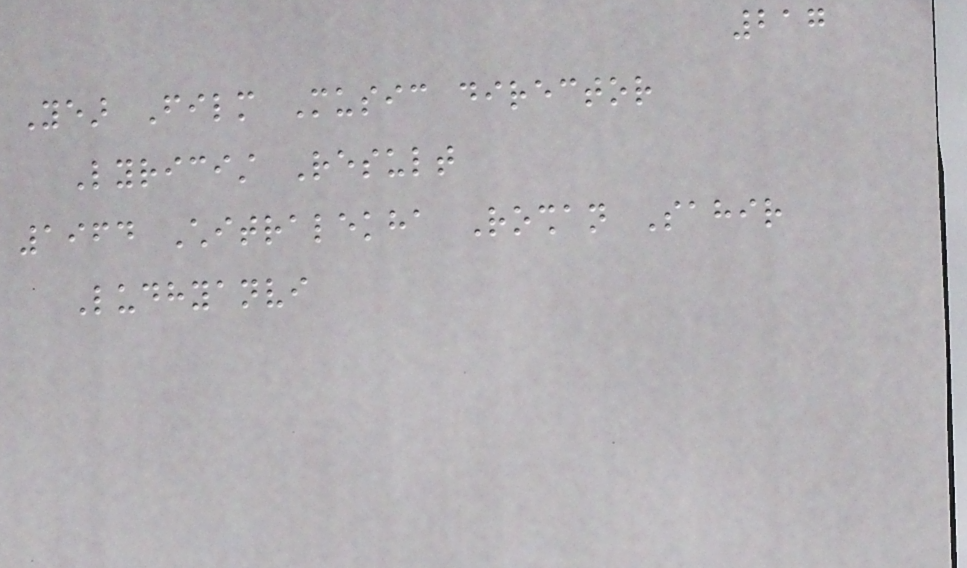217
Year Film Music director
Lyricist Result
1964 Chitralekha Roshan Sahir
Ludhyanvi
